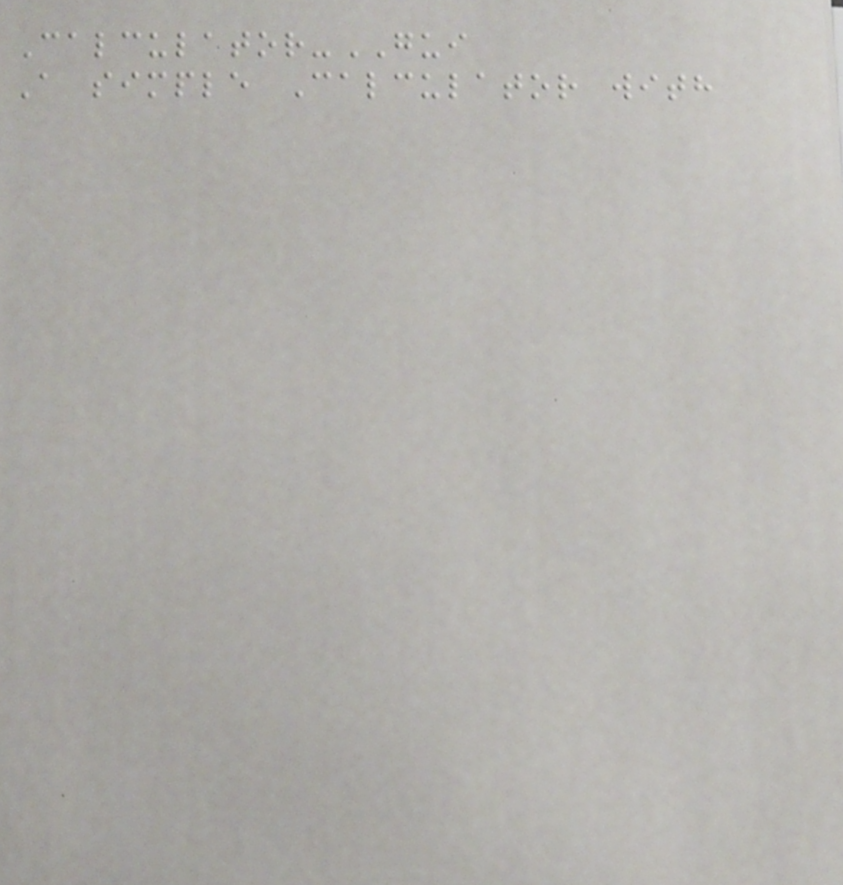Calculator-GUI
A simple Calculator with
